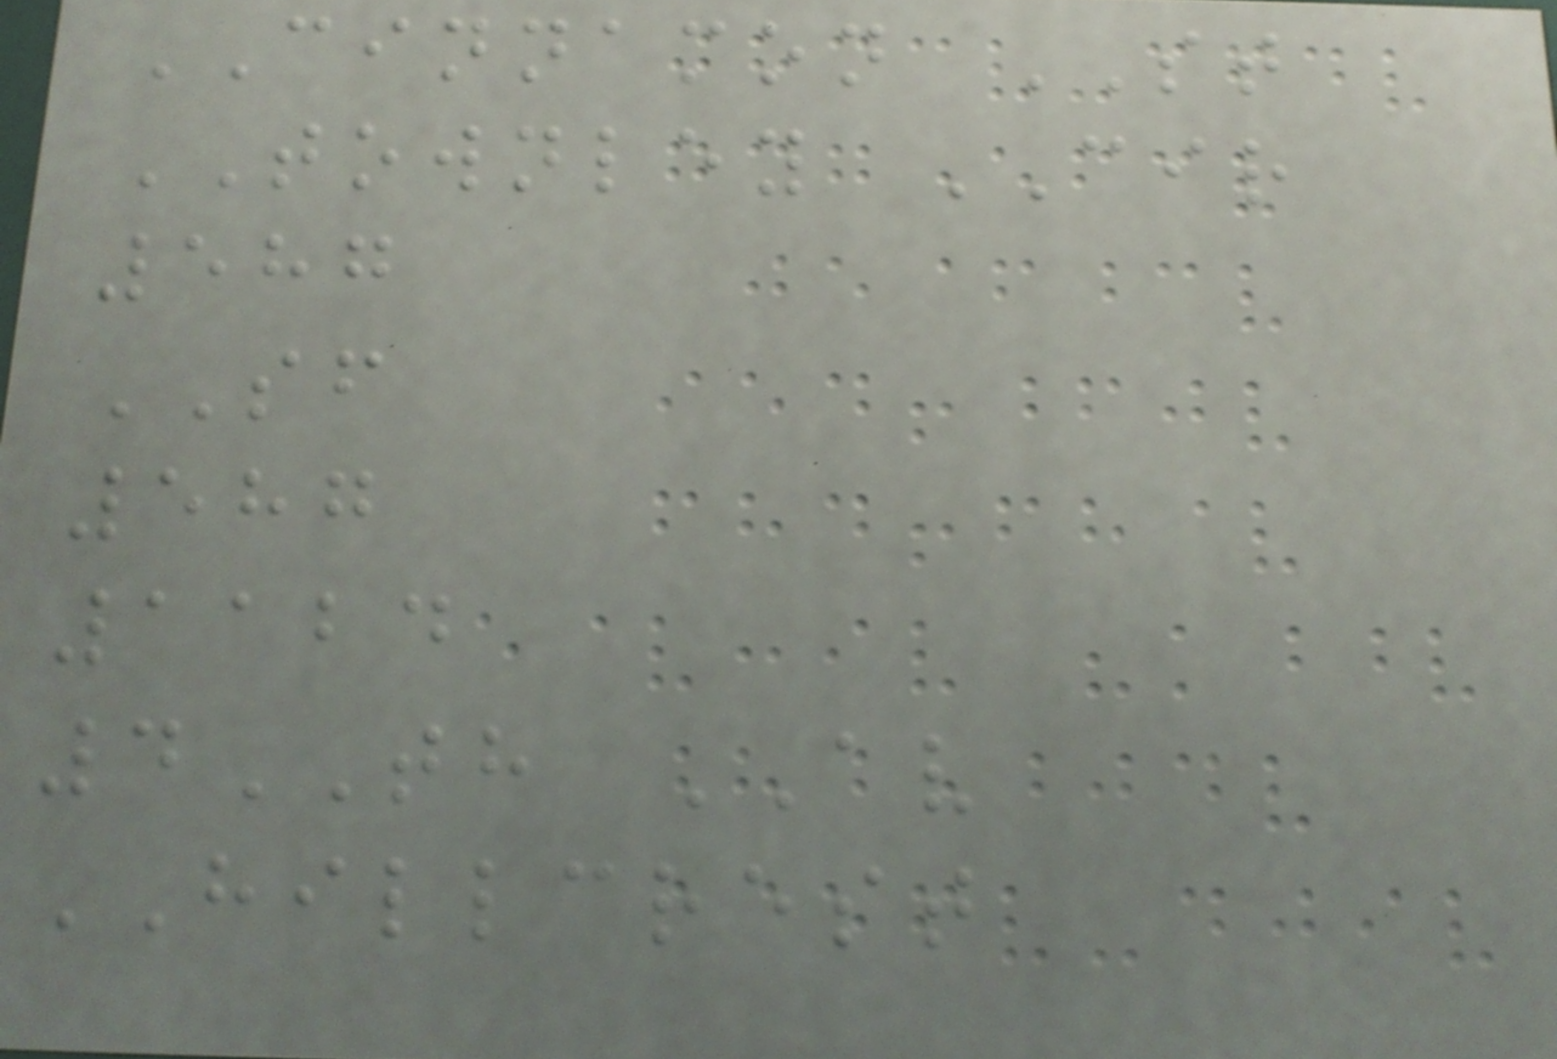CINNAMON ST
TOWNLEY CIR
587
SF
587
1124
4TH AV
HILLCREST
